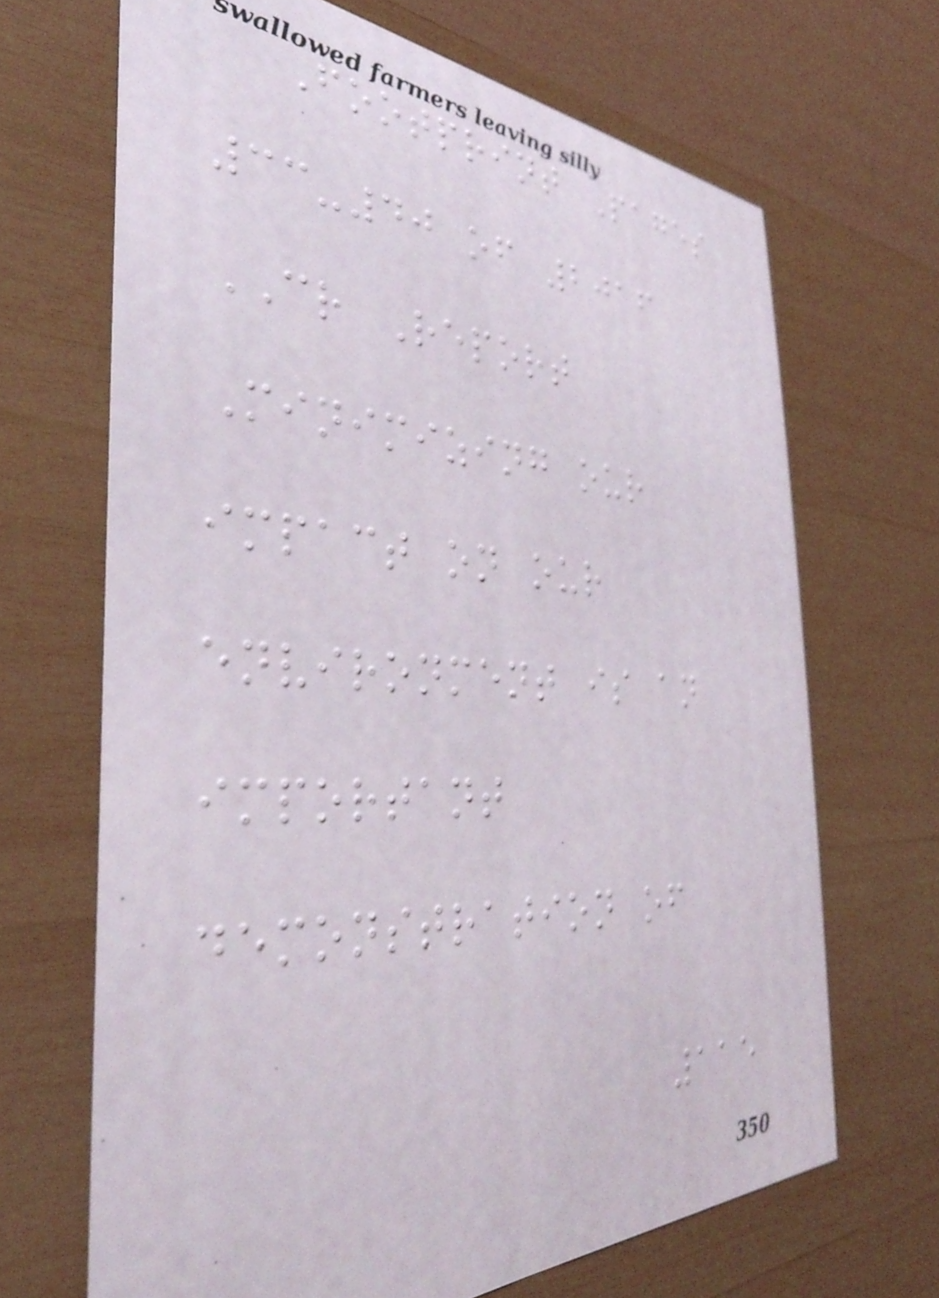Footprint Pages
33-40 of 2016
CR Report
Minimizing our
impact on our
environment is an
important
demonstration of
115
